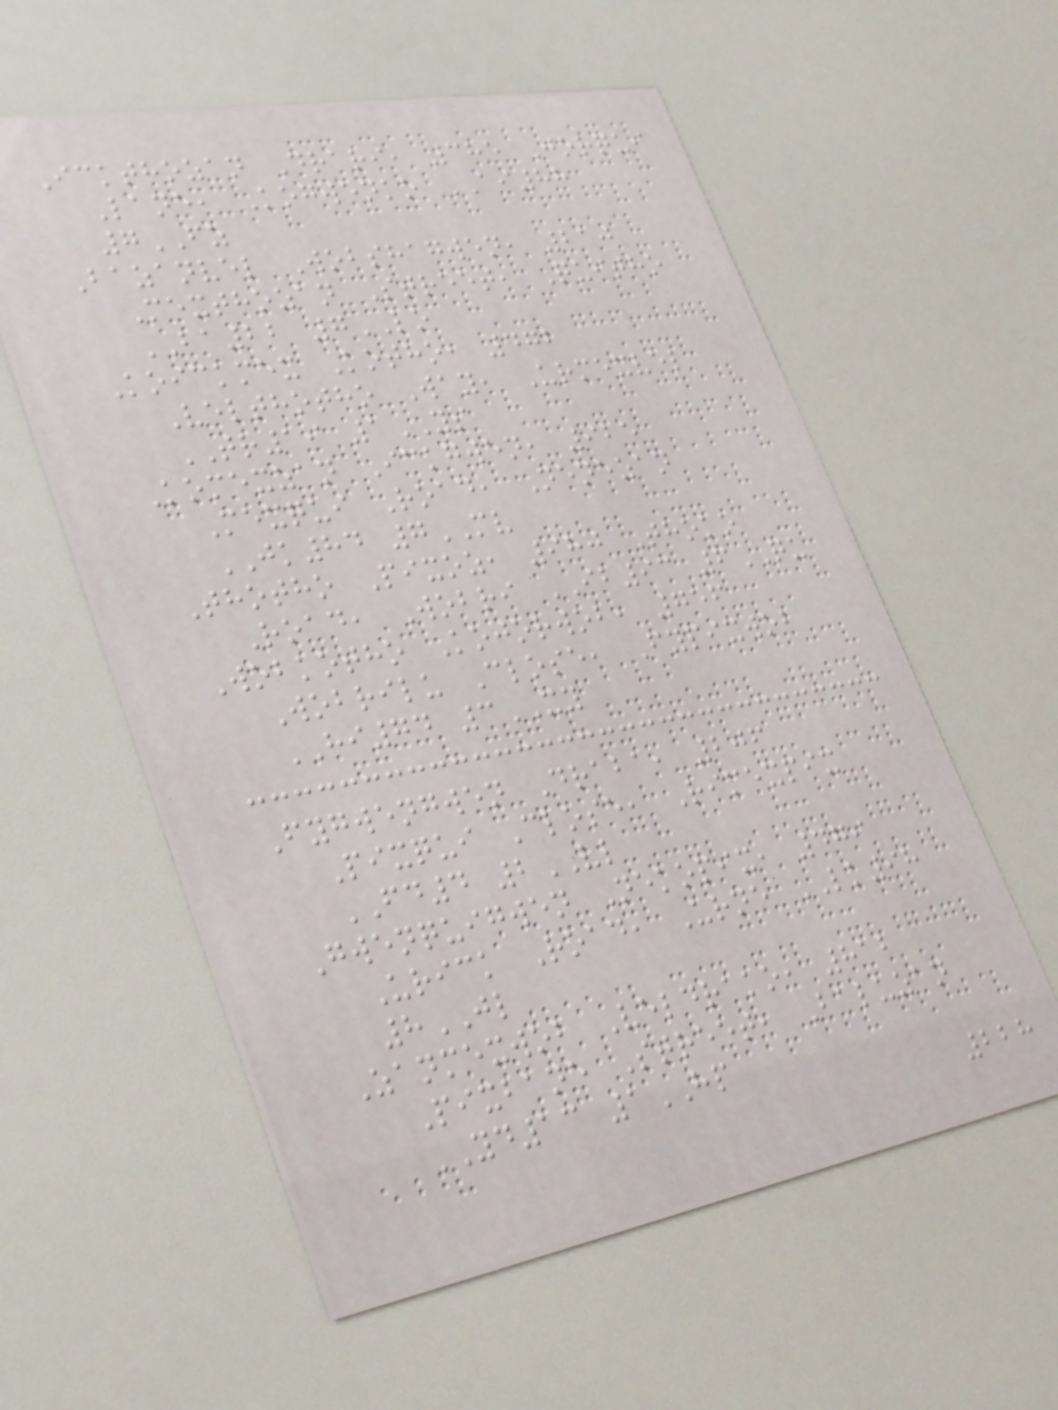Ickthozan Drari, 385 Jorqui
Lane, Kogwenko AI88
7FZ
Bazanvel Wobshagwen, 210
Mexthozan Street, Quitho
BA22 7LO
Koickmex Kotho, 472
Velthotho Way, Urmexvel
TR19 1YS
Komexzan Ickgwen, 925
Mexqui Road, Nenezan
JK84 7MV
Thotho Pixoz, 980 Thoko
Road, Wobri IB93 6QU
Wobkotho Kojorwob, 756
Wobrilu Close, Fypixwob
HI74 3XY
Fygwengwen Draba, 206
Pixqui Close, Rimexpix
FD4 2VL
Gwenquigwen Nekopix, 479
Urick Road, Urne LK98
8JL
Zanmexwob Veldrako, 812
Pixbane Street, Baluzan
YD13 1HP
228
